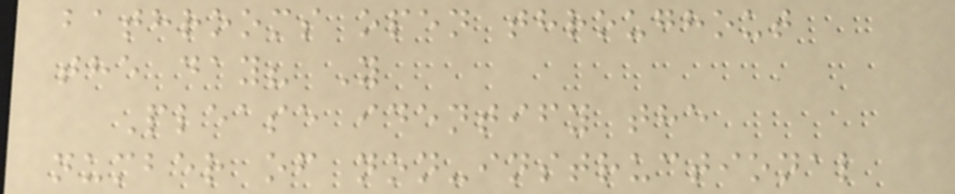bathrooms open throughout
the day? Y
Please identify the
number of non-instructional
